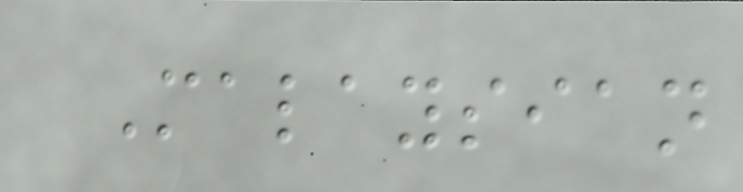Malaysian
